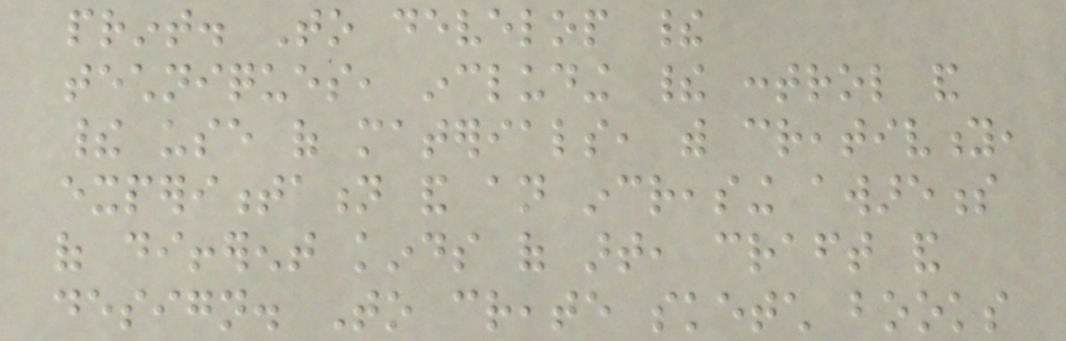print. To develop their
techniques, including their control and
their use of materials, with creativity,
experimentation and an increasing awareness
of different kinds of art, craft and
design. To create sketch books
